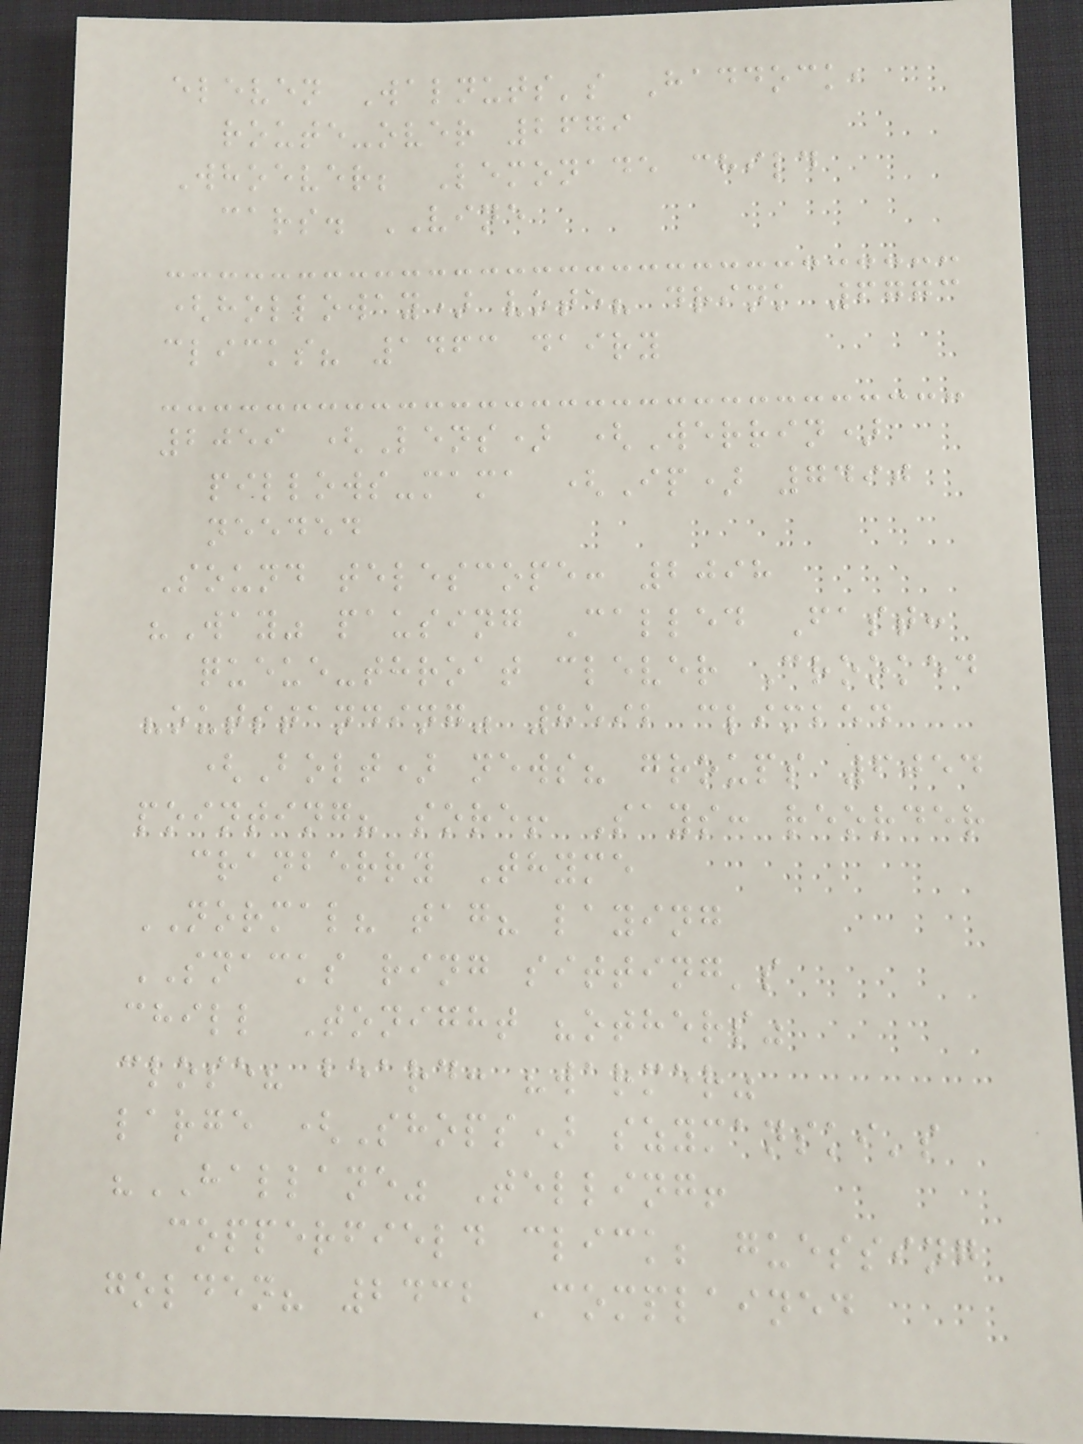eleven Walnuts's Haddock,
route-over 2679
Whoever; Lemonade child
cars. VINE
(holloway) vote? drink 6773
clicks? 1463 dairy
2059 (Lens) (Werrin)
pillows-mama (Ip) 7490
needed
Sound telescope: 2098
"Way" pausing Called Fast:
queue-throat clever Crooked
"outstanding" 8592 climbed
(Bolt) news? groups 6054
pointing? sore! Says: reorder
cranberry Thyme
NORMAL? tag? laying
SNACKS ring sitting's
chill Tonight "others"
close? beard: "warmer"
large (Shops) szymanski's
"HALLANE" Telling!
copperfield click; guessing
golden? 2432 Complained
